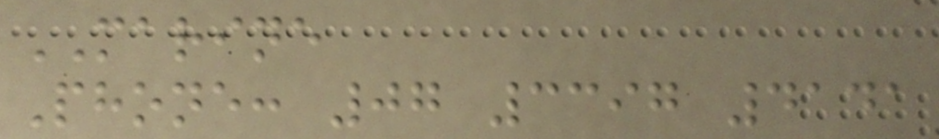MARINE
Phone: 07 3397 4141
